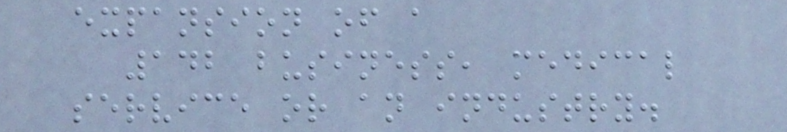expansion of a
142 business, medical
service or an industry.
